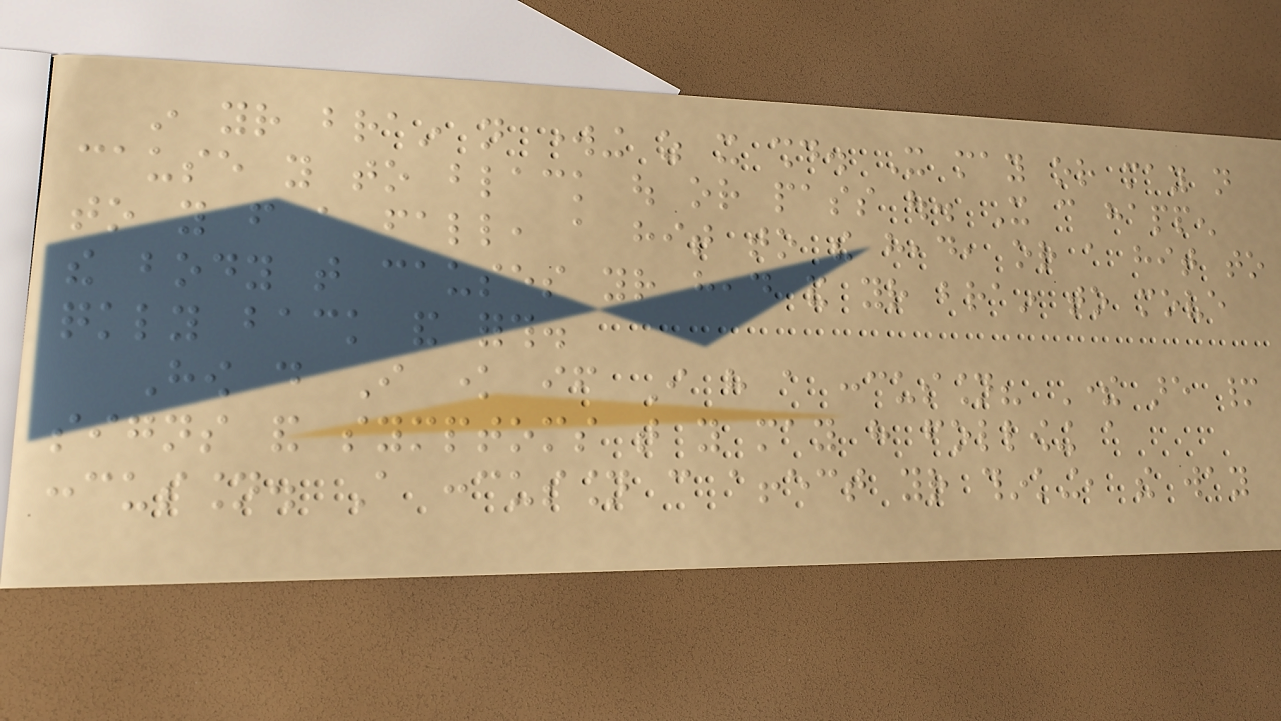in your brain not working as it should. It may or may not
cause you to black out or pass out. It can happen
to you from a fall, a hit to the head, or a hit to
the body that causes your head and your brain to move
quickly back and forth.
How do I know if I have a concussion? There are many
signs and symptoms that you may have following a
concussion. A concussion can affect your thinking, the way
